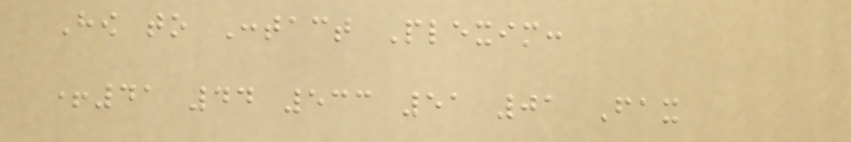How to Contact Plexim:
+41 44 533 51 01 Fax
